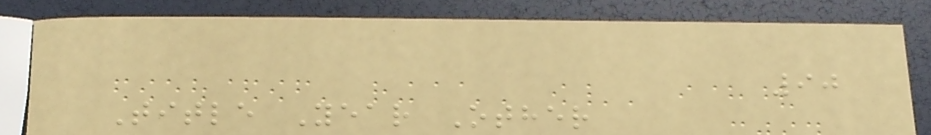90
Title Year Other
